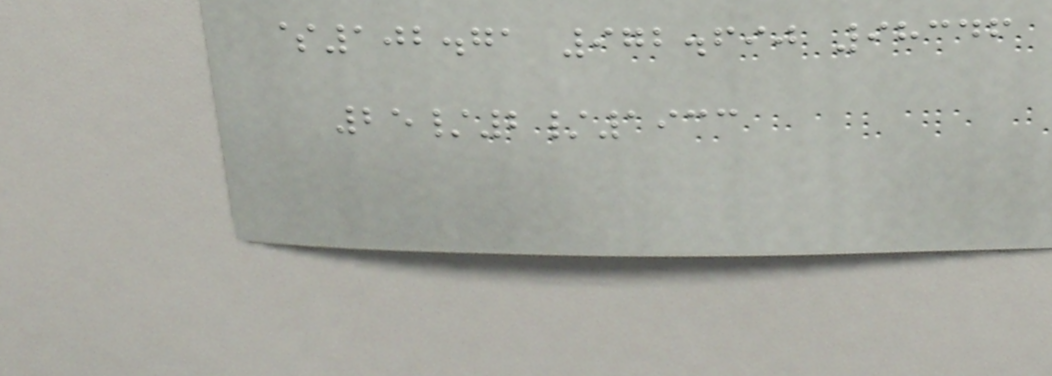$102.71 972.690 98346
25/2/1933
